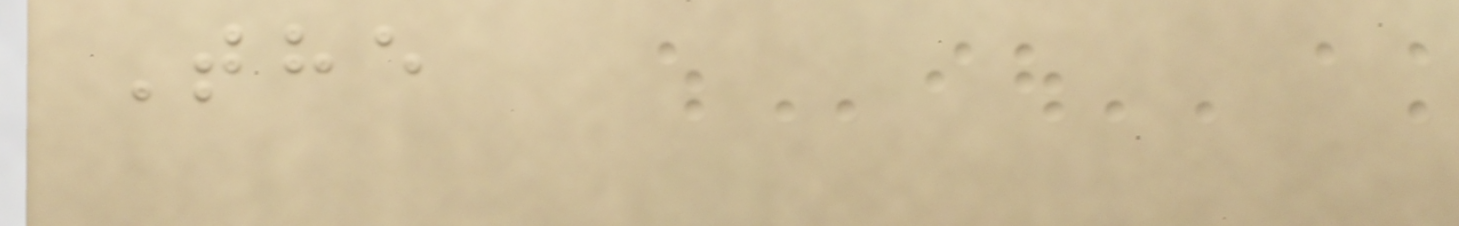The
